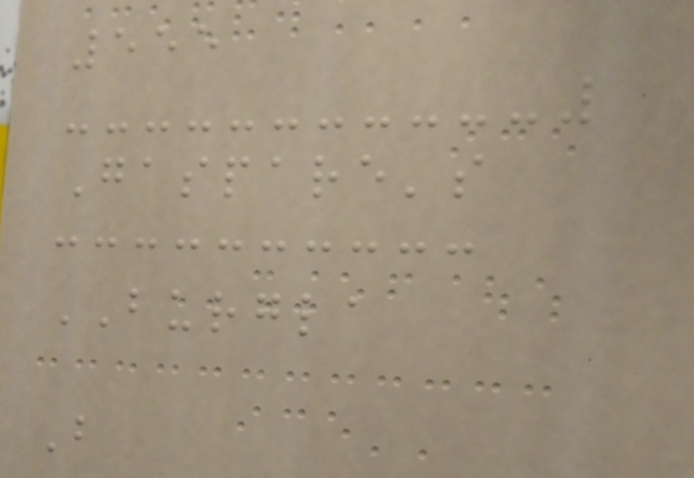555
Gaspare's
BURGLA
B
